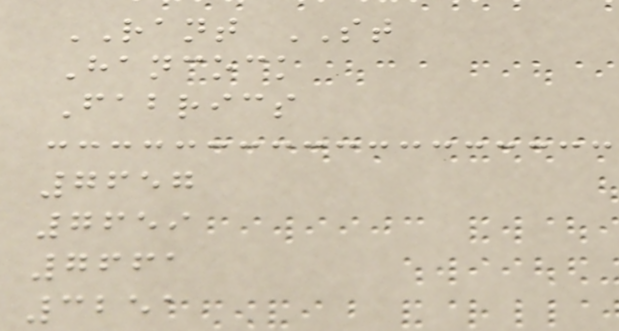RANT ST
Hancock
Fabrics
7657
7659
7661
3251
